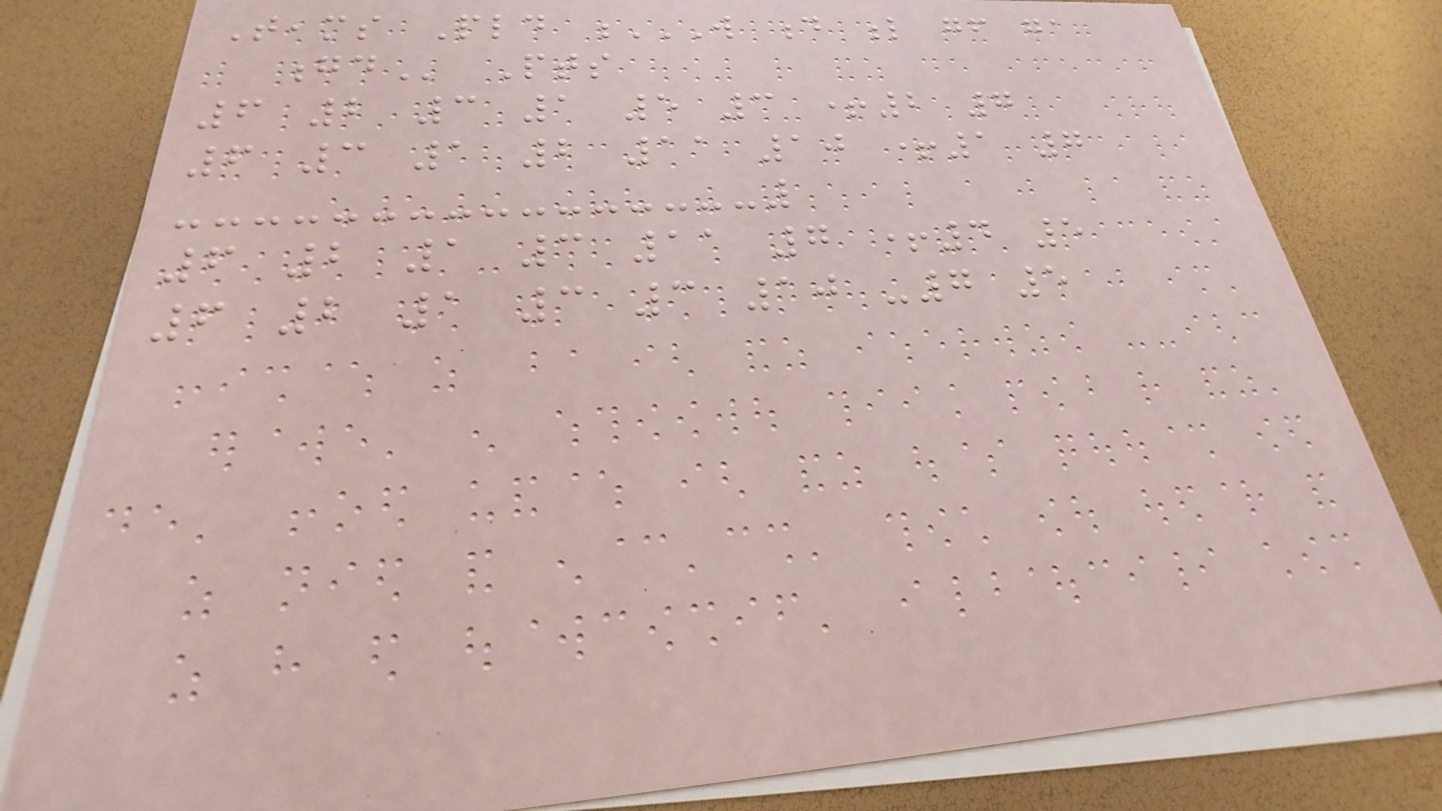Teams Pld W D L GF GA
GD Pts
6 2 3 1 5 3 +2 7
6 3 1 2 11 10 +1 7
6 2 1 3 11 7 +4 5
6 2 1 3 3 10 -7 5
